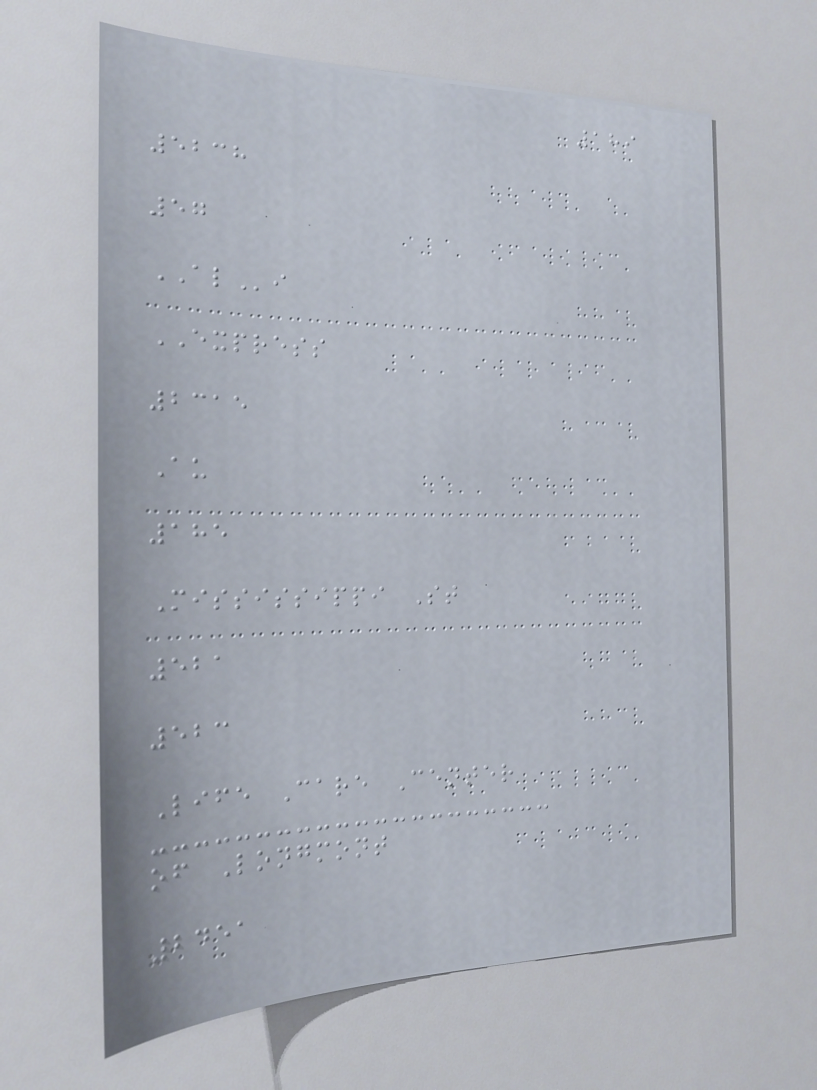189
5238
57
ALi
EXPRESS
2315
Au
185
Mississippi St
521
523
Life Care Center
of Longmont
2451
